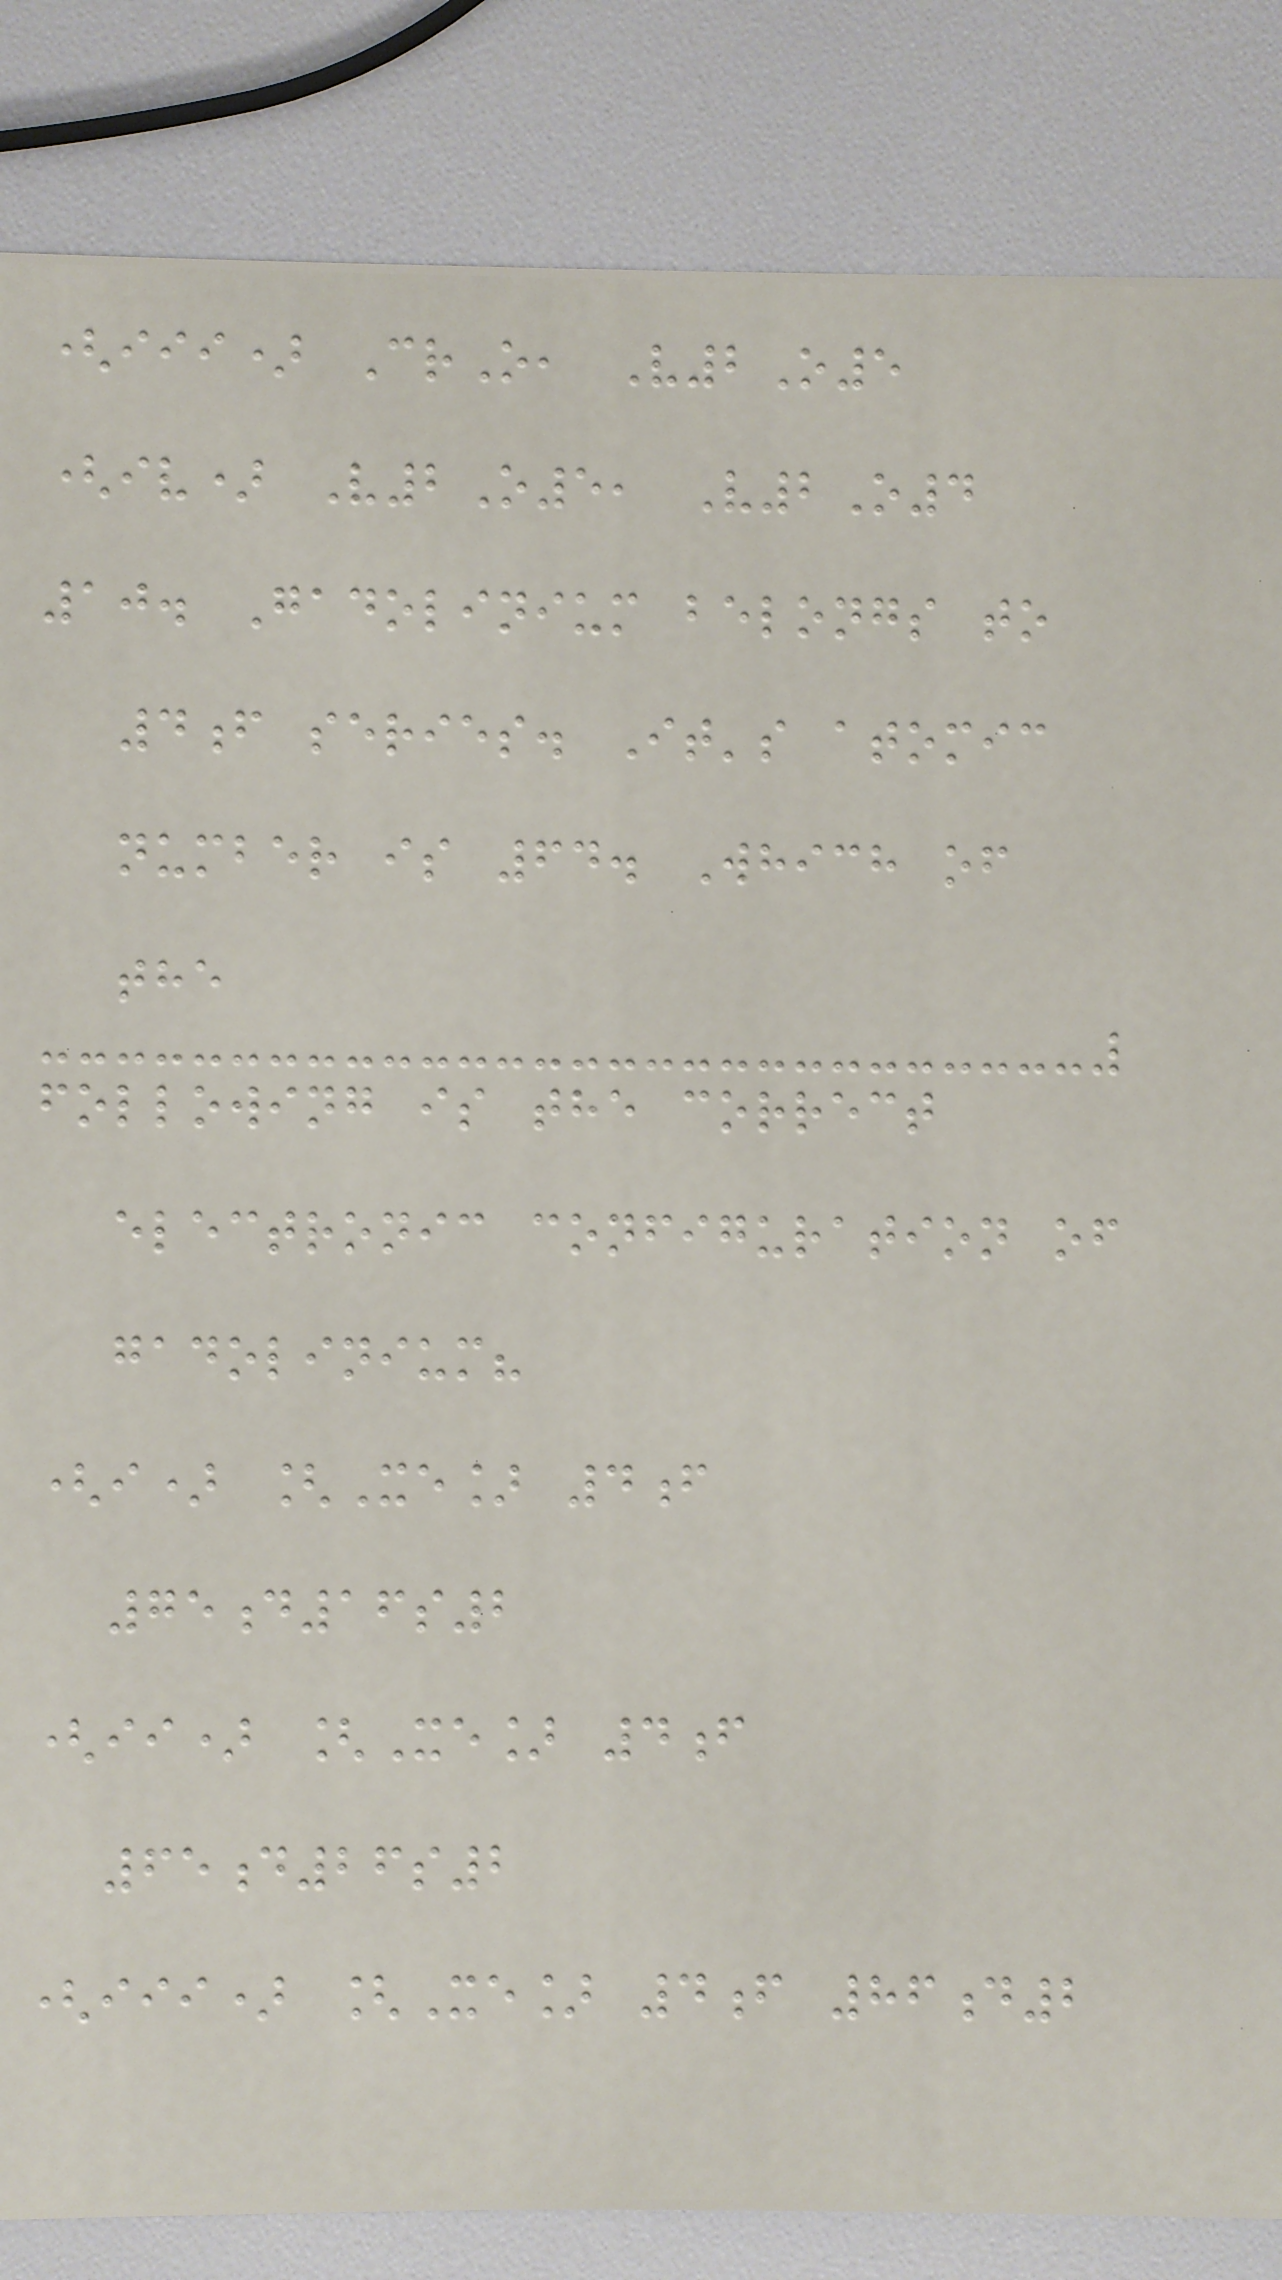(iii) CrO, V2O5
(iv) V2O5, V2O4
10. Gadolinium belongs to
4f series. It's atomic
number is 64. Which of
the
following is the correct
electronic configuration of
gadolinium?
(i) [Xe] 4f
75d16s2
(ii) [Xe] 4f
65d26s2
(iii) [Xe] 4f 86d2
